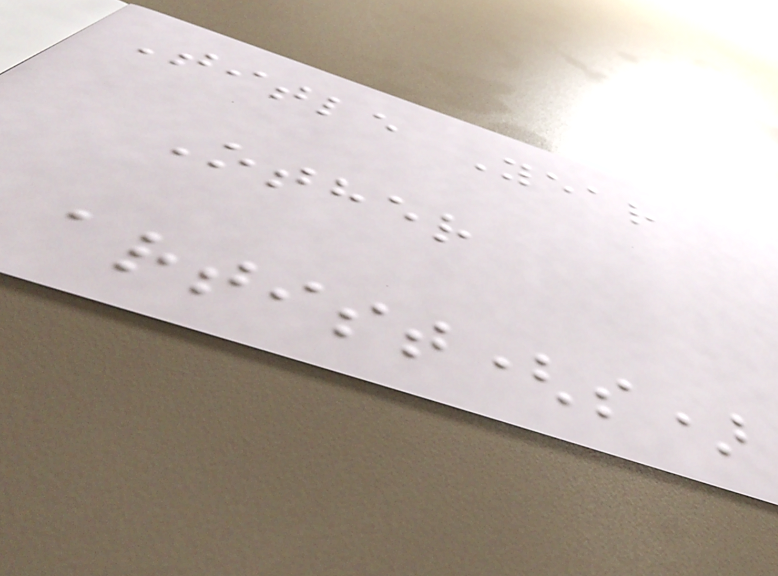Title Year
Other
artist(s)
